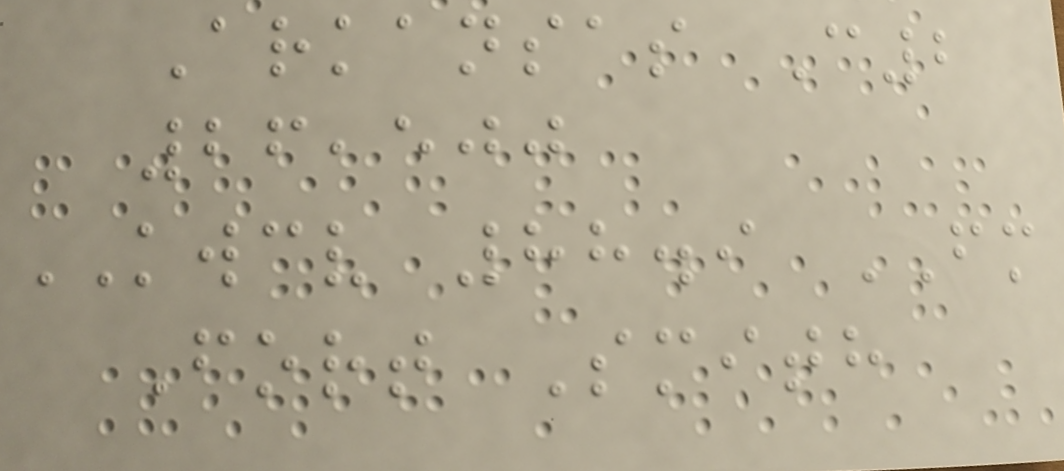Arkansas C2
26,500
KWCV 88.9 FM
Fort Smith
